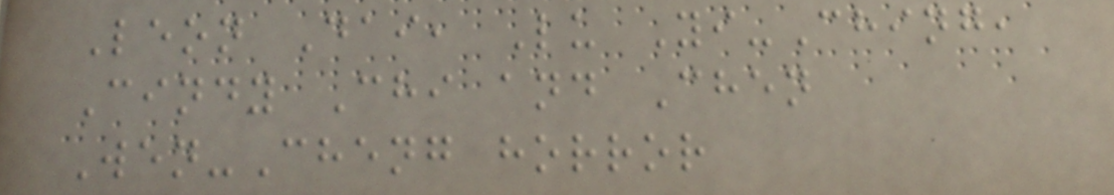Leon Dai, Lu Yi-Ching,
Cindy Chi and Chen
Wen-Cheng horror
